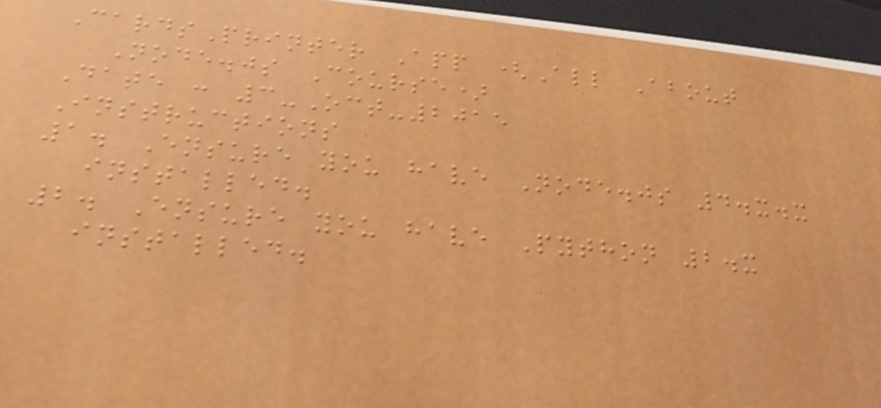CardsPrinter App (All About
Node.js Course)
Date : 3-Oct-2015
Instructions
1. Ensure you have Node.js 4.x.x
installed.
2. Ensure you have Python 2.x
installed.
